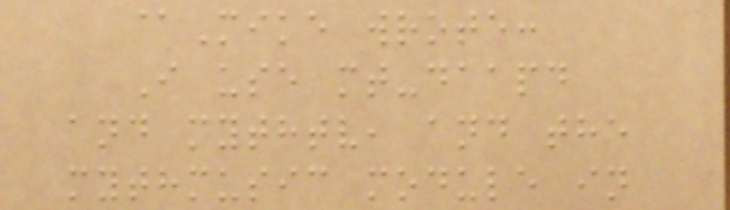@Mike wrote:
I use mt-daapd
and mythtv, and the
mythmusic module in
